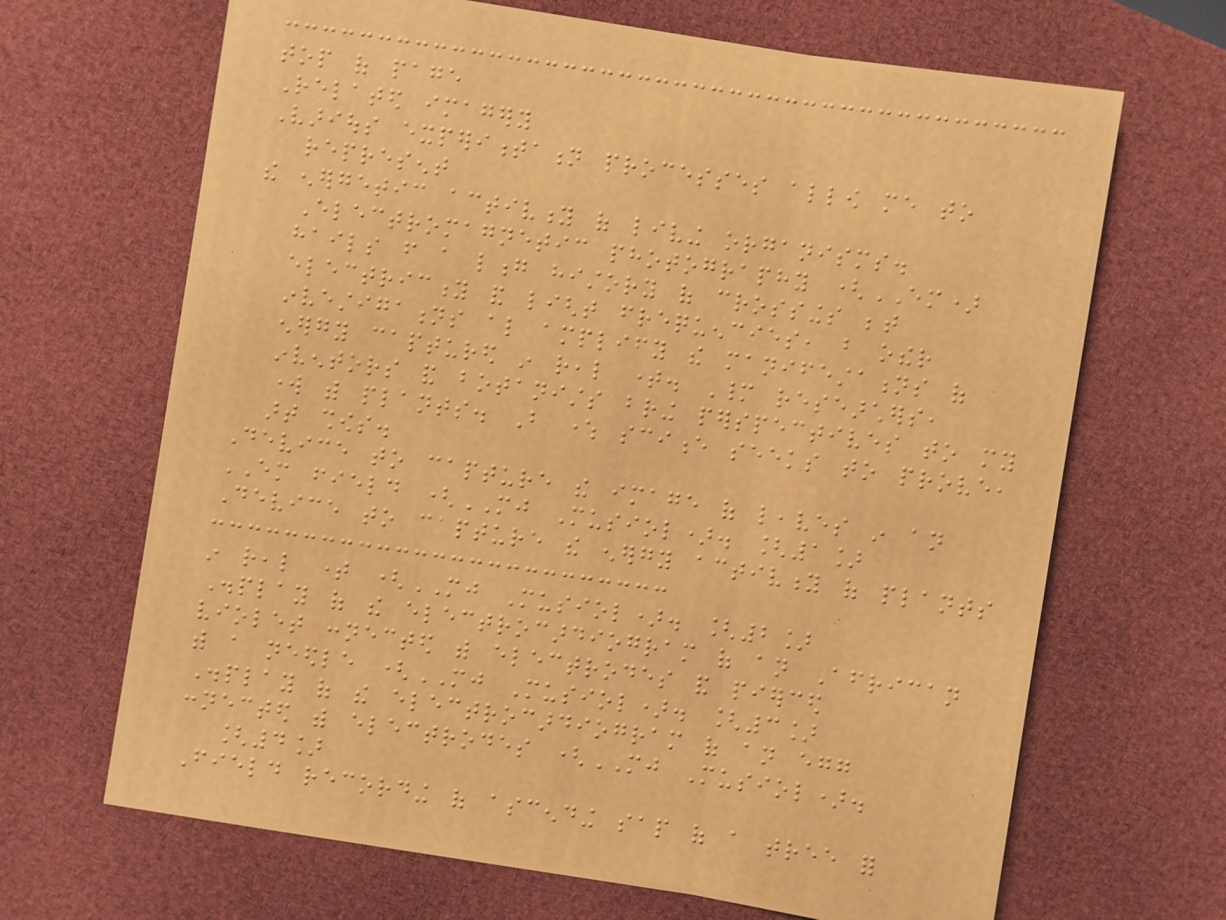top of page
Related imagery
Various experimentation processes allow me to
represent
the energetic activity of living organisms.
Electromagnetic photography (EM)
hails from a long history of crossings between
electricity and light frequencies, but other
investigations also amplify the manifestations of
energy captured in real time. Many researchers,
inventors and botanists bring perspectives to my
work with plants. But where science seeks to prove,
art shows.
Device to capture the image of leaves in an
EM field (MJ Musiol). [1]
Device to capture the energy activity of plants
in real time (MJ Musiol). [2]
Display of the electrocardiogram of an African
violet connected with electrodes and pierced
with a needle (MJ Musiol). [3]
Display of the electrocardiogram of an egg
connected with electrodes (MJ Musiol).
[4]
Field recording of ascending sap of a tree for
